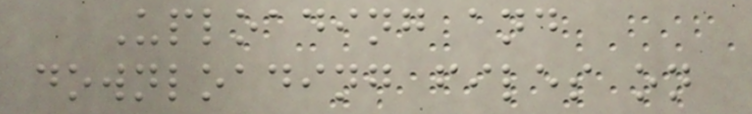Uploading and
downloading files on
